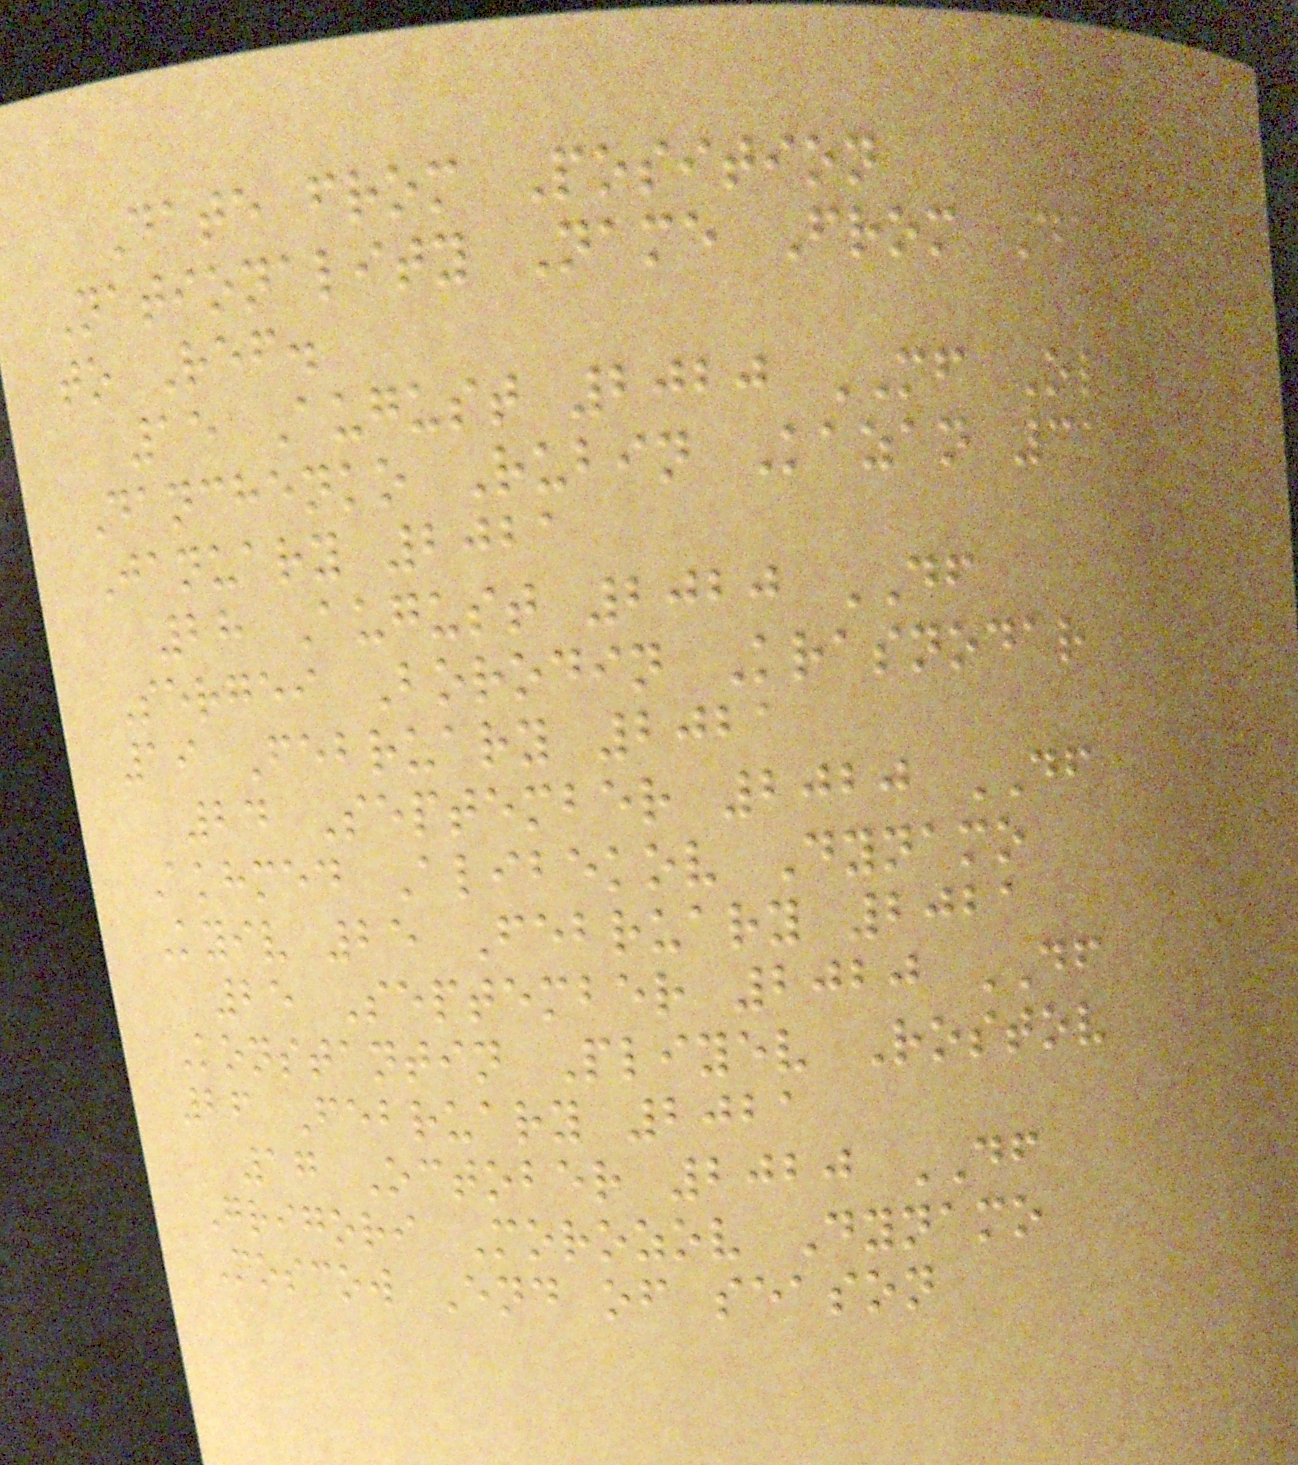Date from Position
Nationality Name From Date
to Ref.
15 August 2020 MF Oleh
Danchenko Rubin Kazan 31
January 2021
28 August 2020 DF
Sergei Borodin Krasnodar
19 February 2021
24 September 2020 DF
Akhmed Alibekov Dynamo
Kyiv 25 February 2021
25 September 2020 DF
Konstantin Pliyev Rostov
26 February 2021
17 October 2020 DF
Grigori Morozov Dynamo
Moscow End of season
